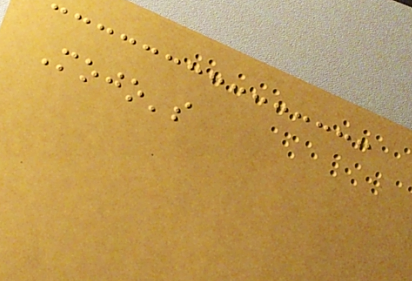Mojo's
